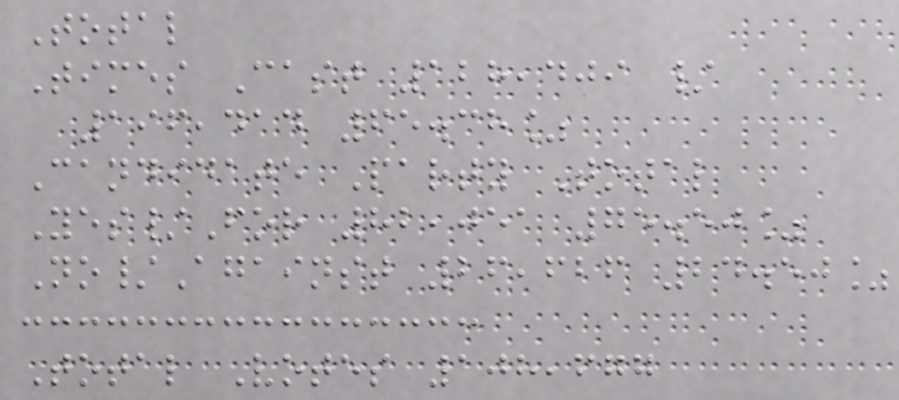Total
Times Cast 128,409 /
196,414 65.38%
Candidate Party Total
Yes/For 82,051 75.50%
No/Against 26,626 24.50%
Total Votes 108,677
